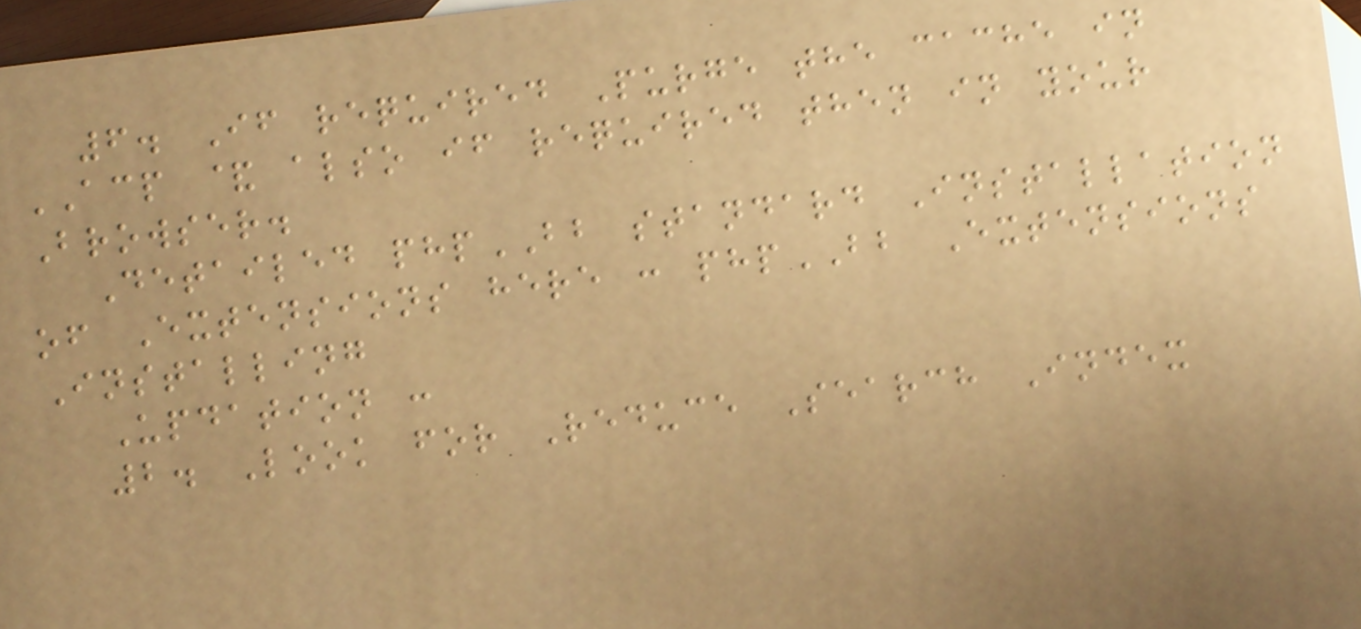6. If required Purge the cache in
ACP & also if required then in your
Browser.
Detailed phpBB standard Installation
of Extensions here : phpBB Extensions
Installing
Updation :
2. Look for Reduce Search Index
